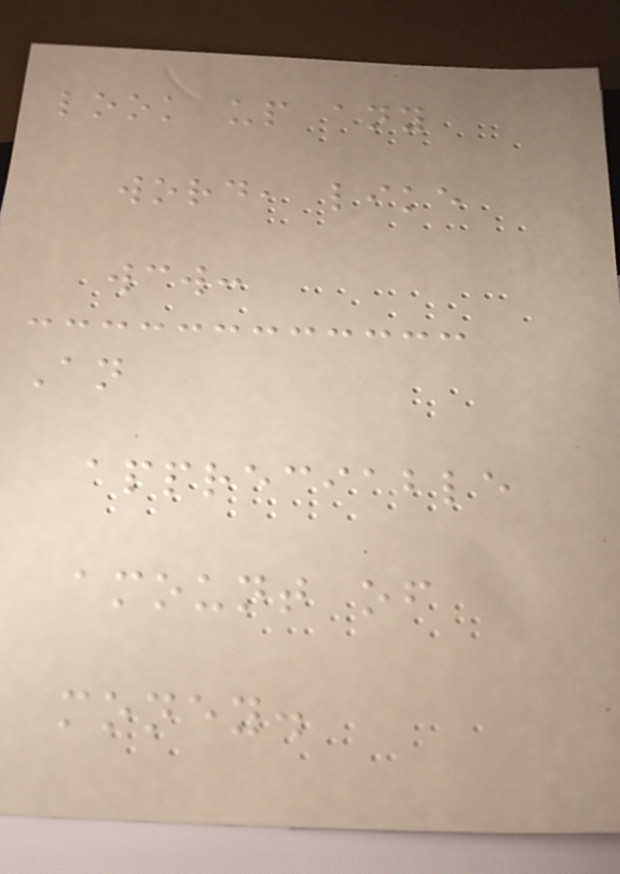look up any
word, like
wcw:
An
appreciable
amount of
money.
